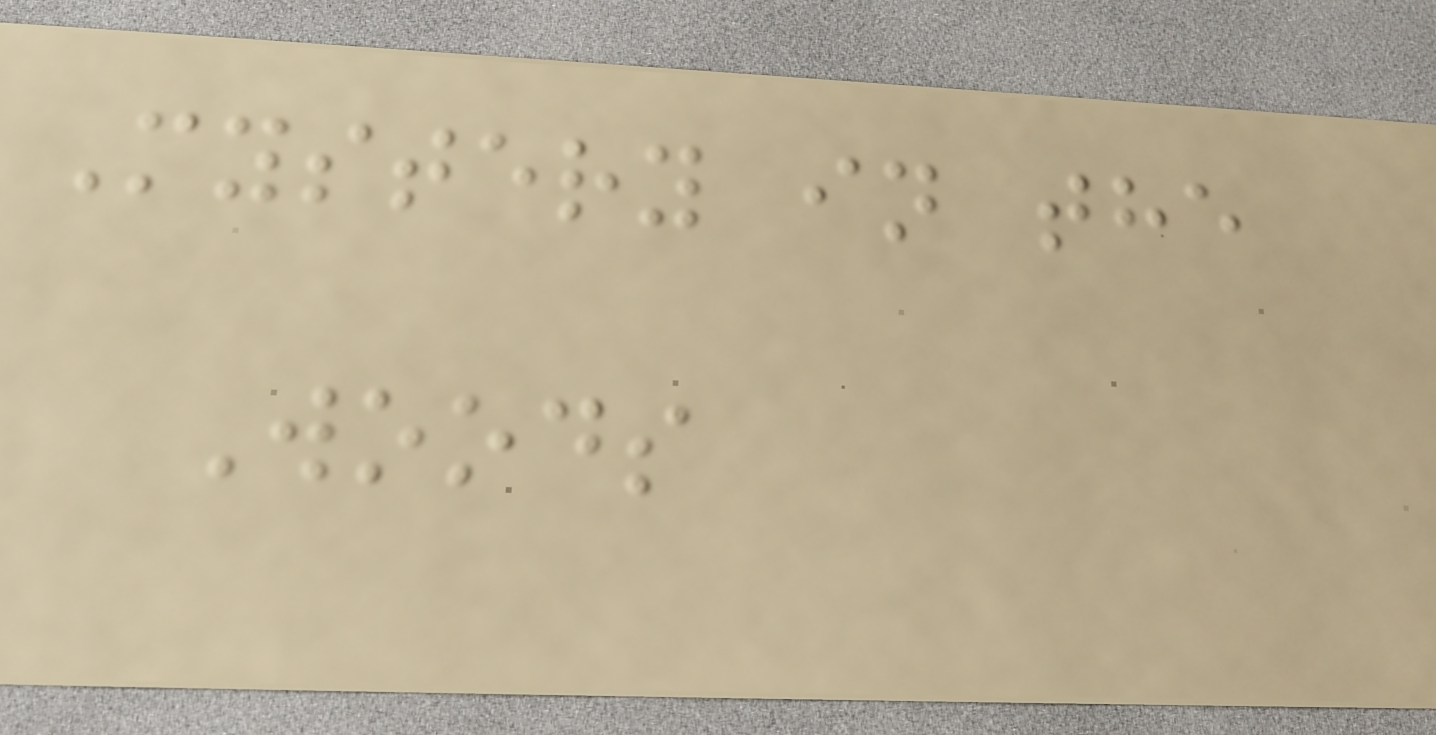Mystery in the
Woods
